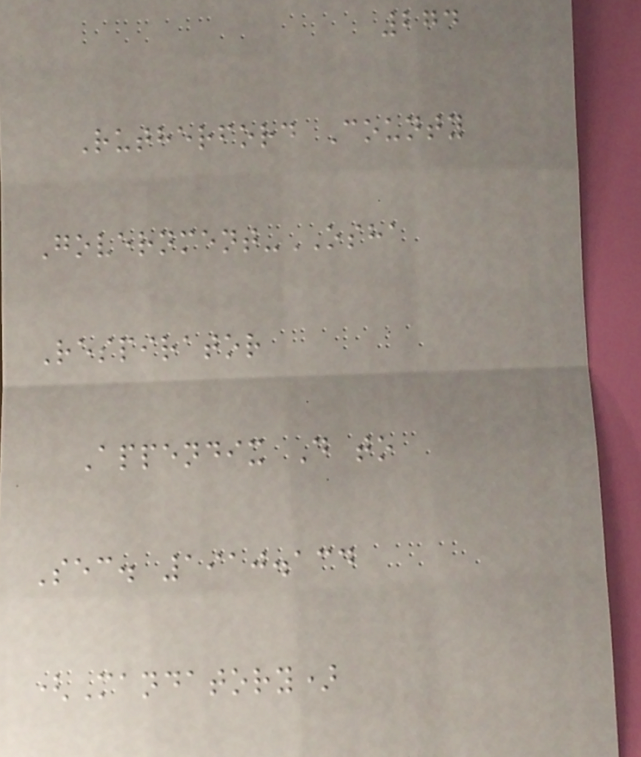274
Rutherford County
Government-OSHA
Respirator
Appendix D to
Sec. 1910.134
(Mandatory)
